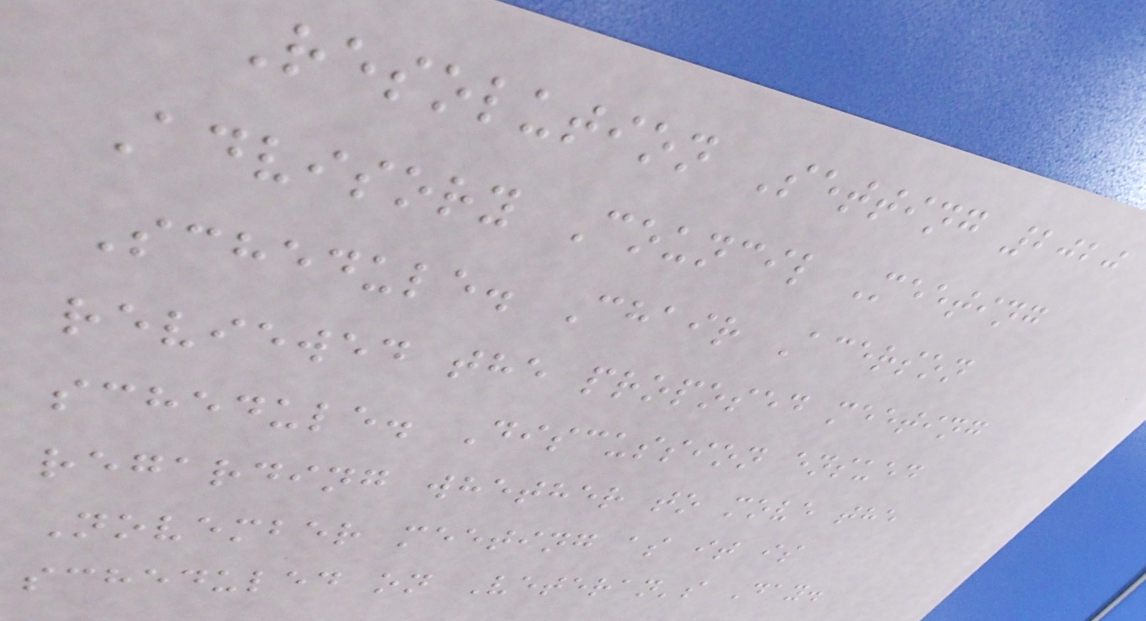Resolution Setting 2020
Advisory Council Meeting
Schedule. Chair Acerson
reviewed the proposed meeting
schedule. Discussion ensued
regarding whether to move the
November meeting as it is
scheduled on Veteran's Day.
